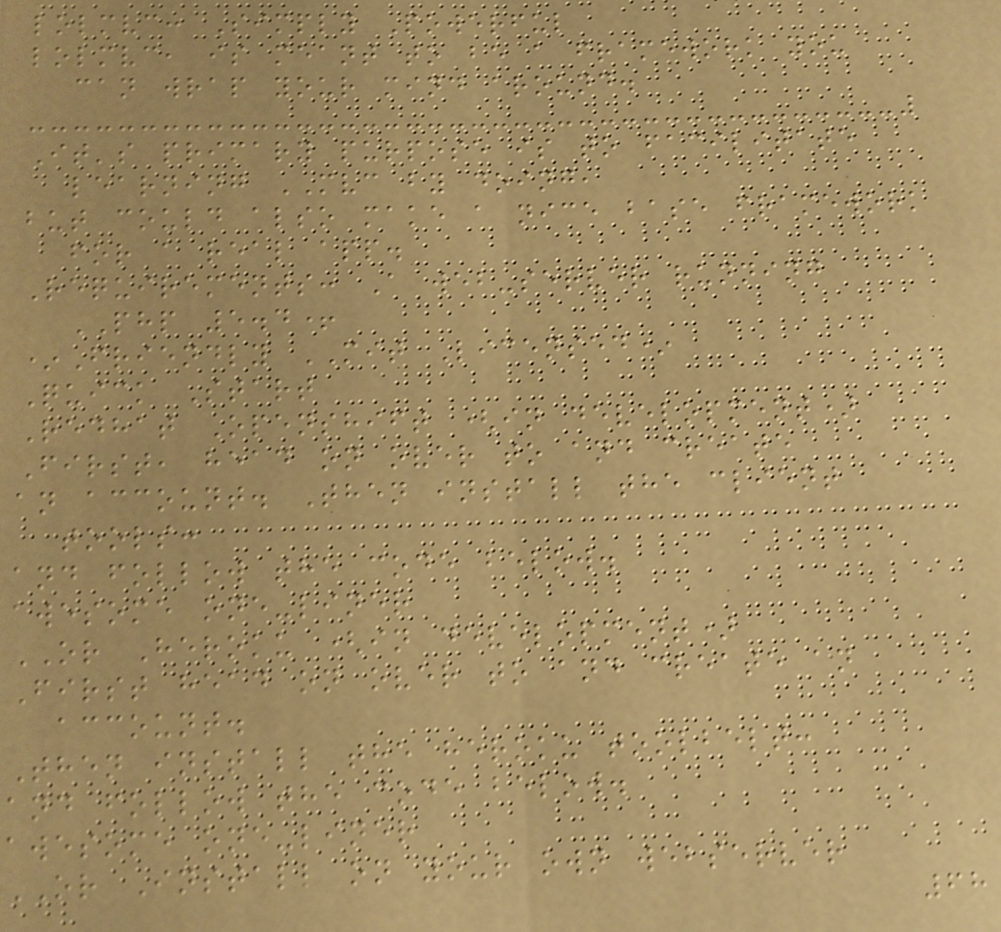lolmvc: Simply Powerful
lolmvc, is meant to be a framework you
can wrap your mind around.
It's primary purpose is to facilitate
learning MVC by doing,
but could also make a nice base framework
for a real app.
Requirements: A web-server running
PHP 5.4+
*Friendly MIT Licensed*
Quick Start
Redhat Openshift (in development)
First, head on over to and create
an account. Then install the client
tools:
and follow the code below.
awesome one-liner
OR Heroku (in development)
First head on over to and create an
account.
Then install the heroku toolbelt:
and follow the code below.
awesome one-liner
OR Install on your own webserver
68
